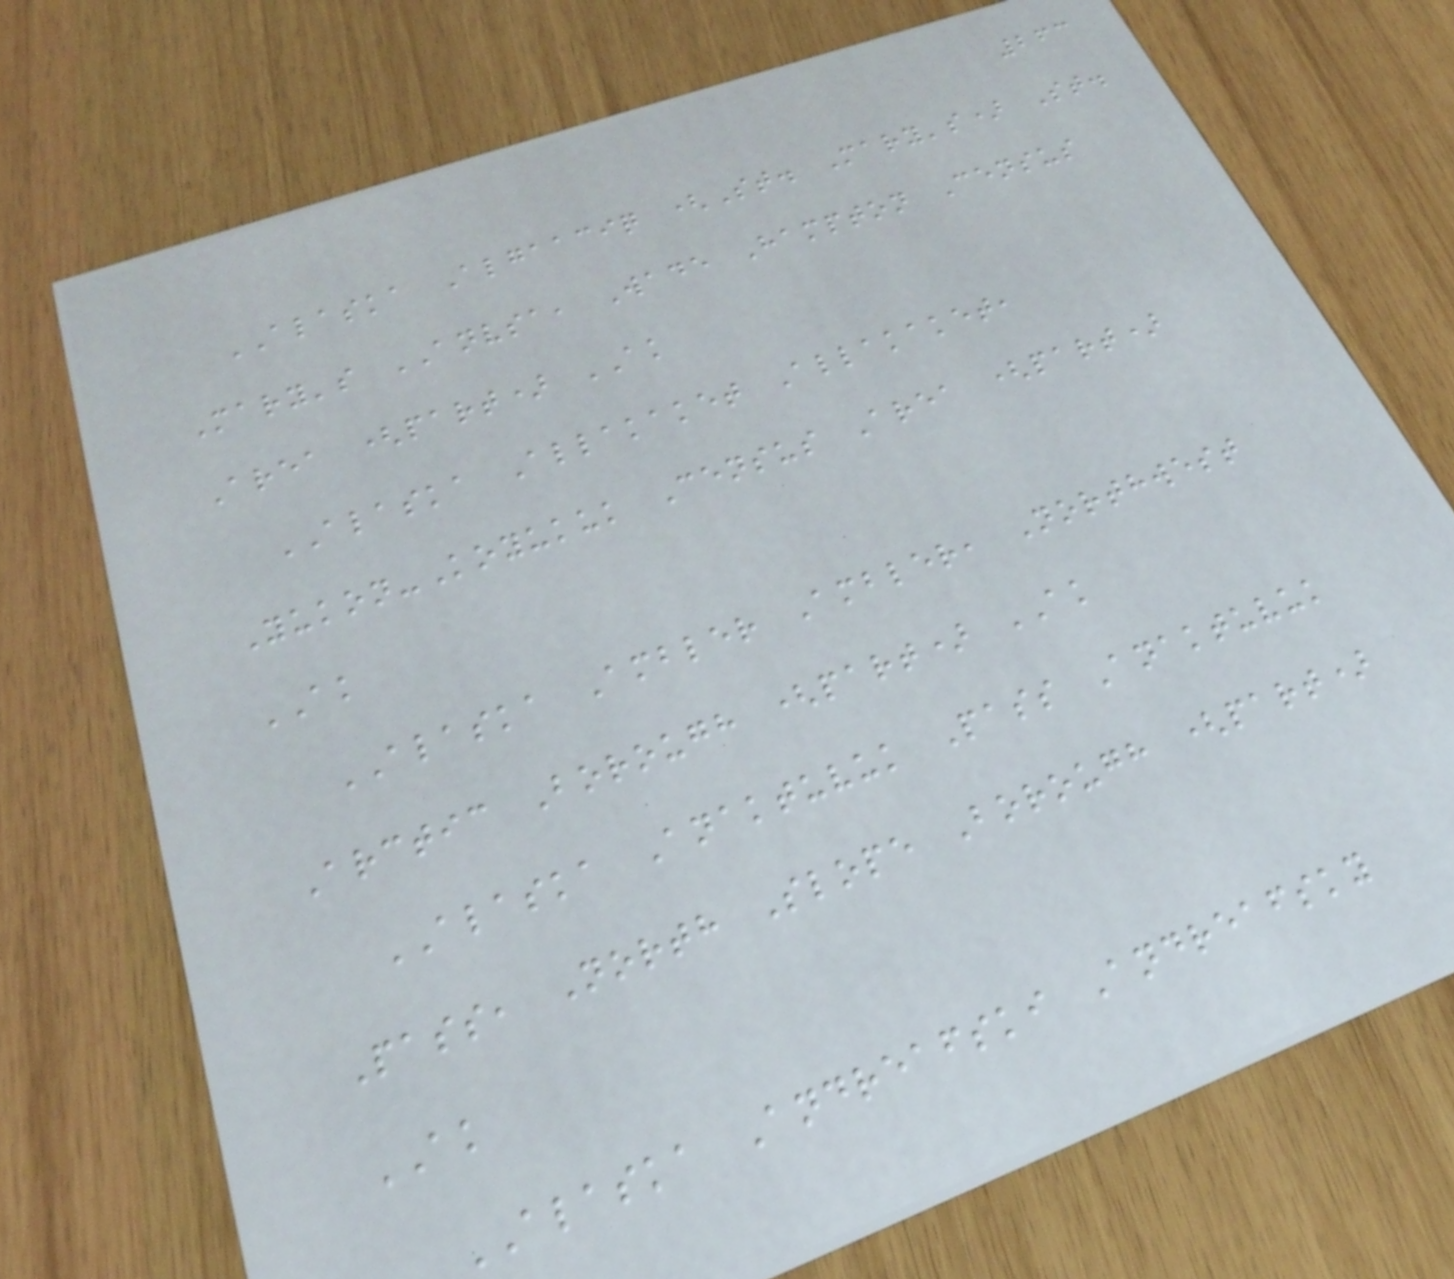263
ALASKA Algaaciq (St. Mary's) St.
Mary's ANVSA, Wade Hampton Census
Area (part) AK
ALASKA Allakaket Allakaket,
Yukon-Koyukuk Census Area (part)
AK
ALASKA Ambler Ambler, Northwest
Arctic Borough (part) AK
ALASKA Anaktuvuk Pass Anaktuvuk
Pass, North Slope Borough (part)
AK
ALASKA Andreafski Andreafsky
